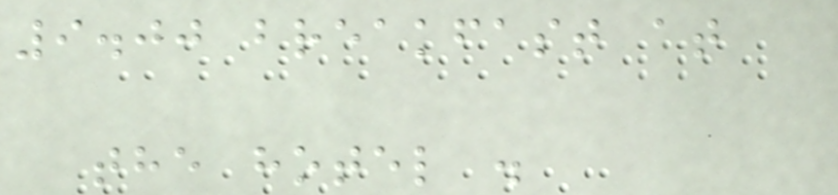9.00 breakfast at
the hotel .
